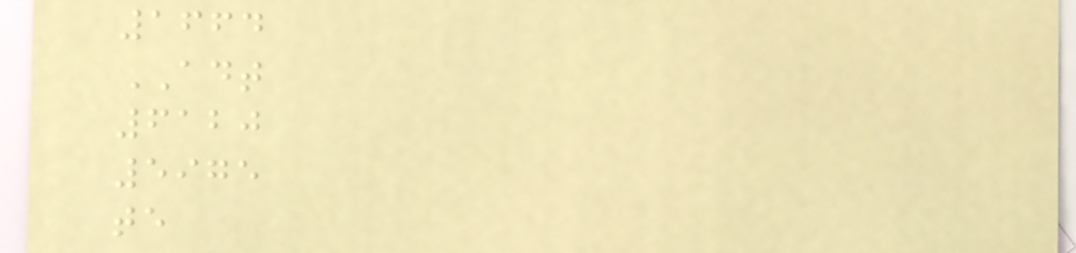1664
ADT
6120
5975
te
